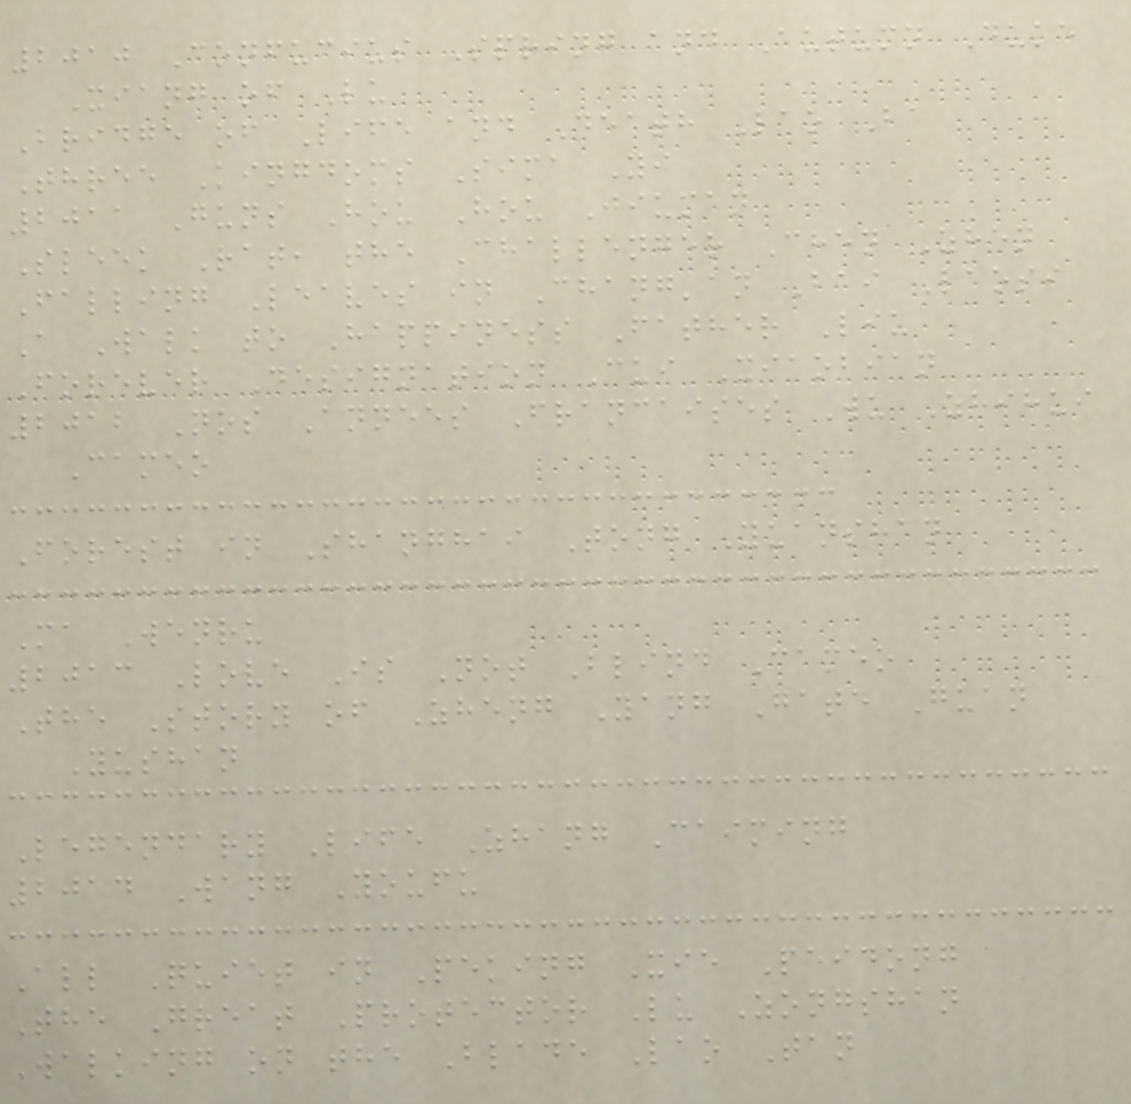2010 Confucius Spring and Autumn Duke
Xiang of Lu
Bridge of Life and Death Lao Ba
Three Kingdoms Sima Yi
2011 Guns Hou Hou Jiuman
Sleek Rat, the Challenger Chen Zhen
Falling Leaves in Chang'an Bai Laosi
A Walk to Happiness Father Liu
Forever Designation Cui Xiaobian
2012 Nos Annees Francaises Wu Zhihui
Cameo
Forest in Shanghai Tong Yuanshan
Ma Wenru
2013 Love Is Not Blind Cameo
The Story of Zheng Yang Gate Guan
Yushan
Legendary Life Zhang Caiming
2014 Wang Youfu
All Quiet in Peking Xie Peidong
The Great Protector Lu Zongshan
Walking on the Blade Lao Tan
